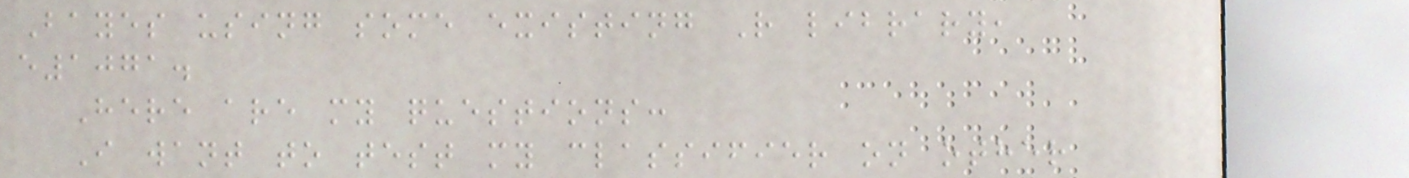Bayes using some existing R library,
e1071.
Here are my questions:
I want to test my classifier on other
